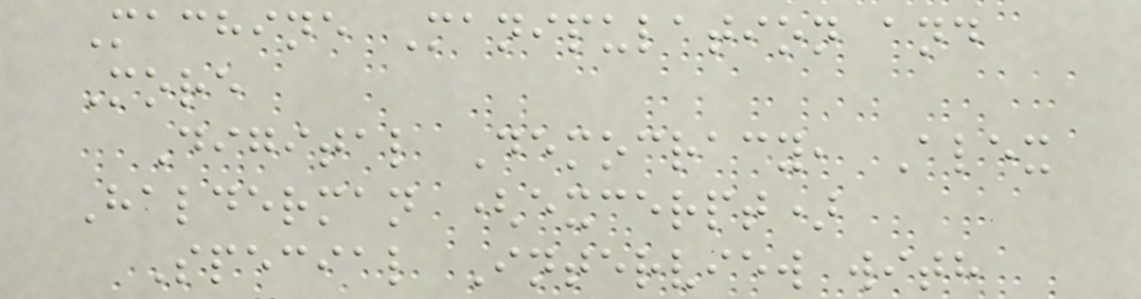Machine Manipulation and
More
Digital Democracy, Alex
Halderman (excerpt)
Special Interview with
